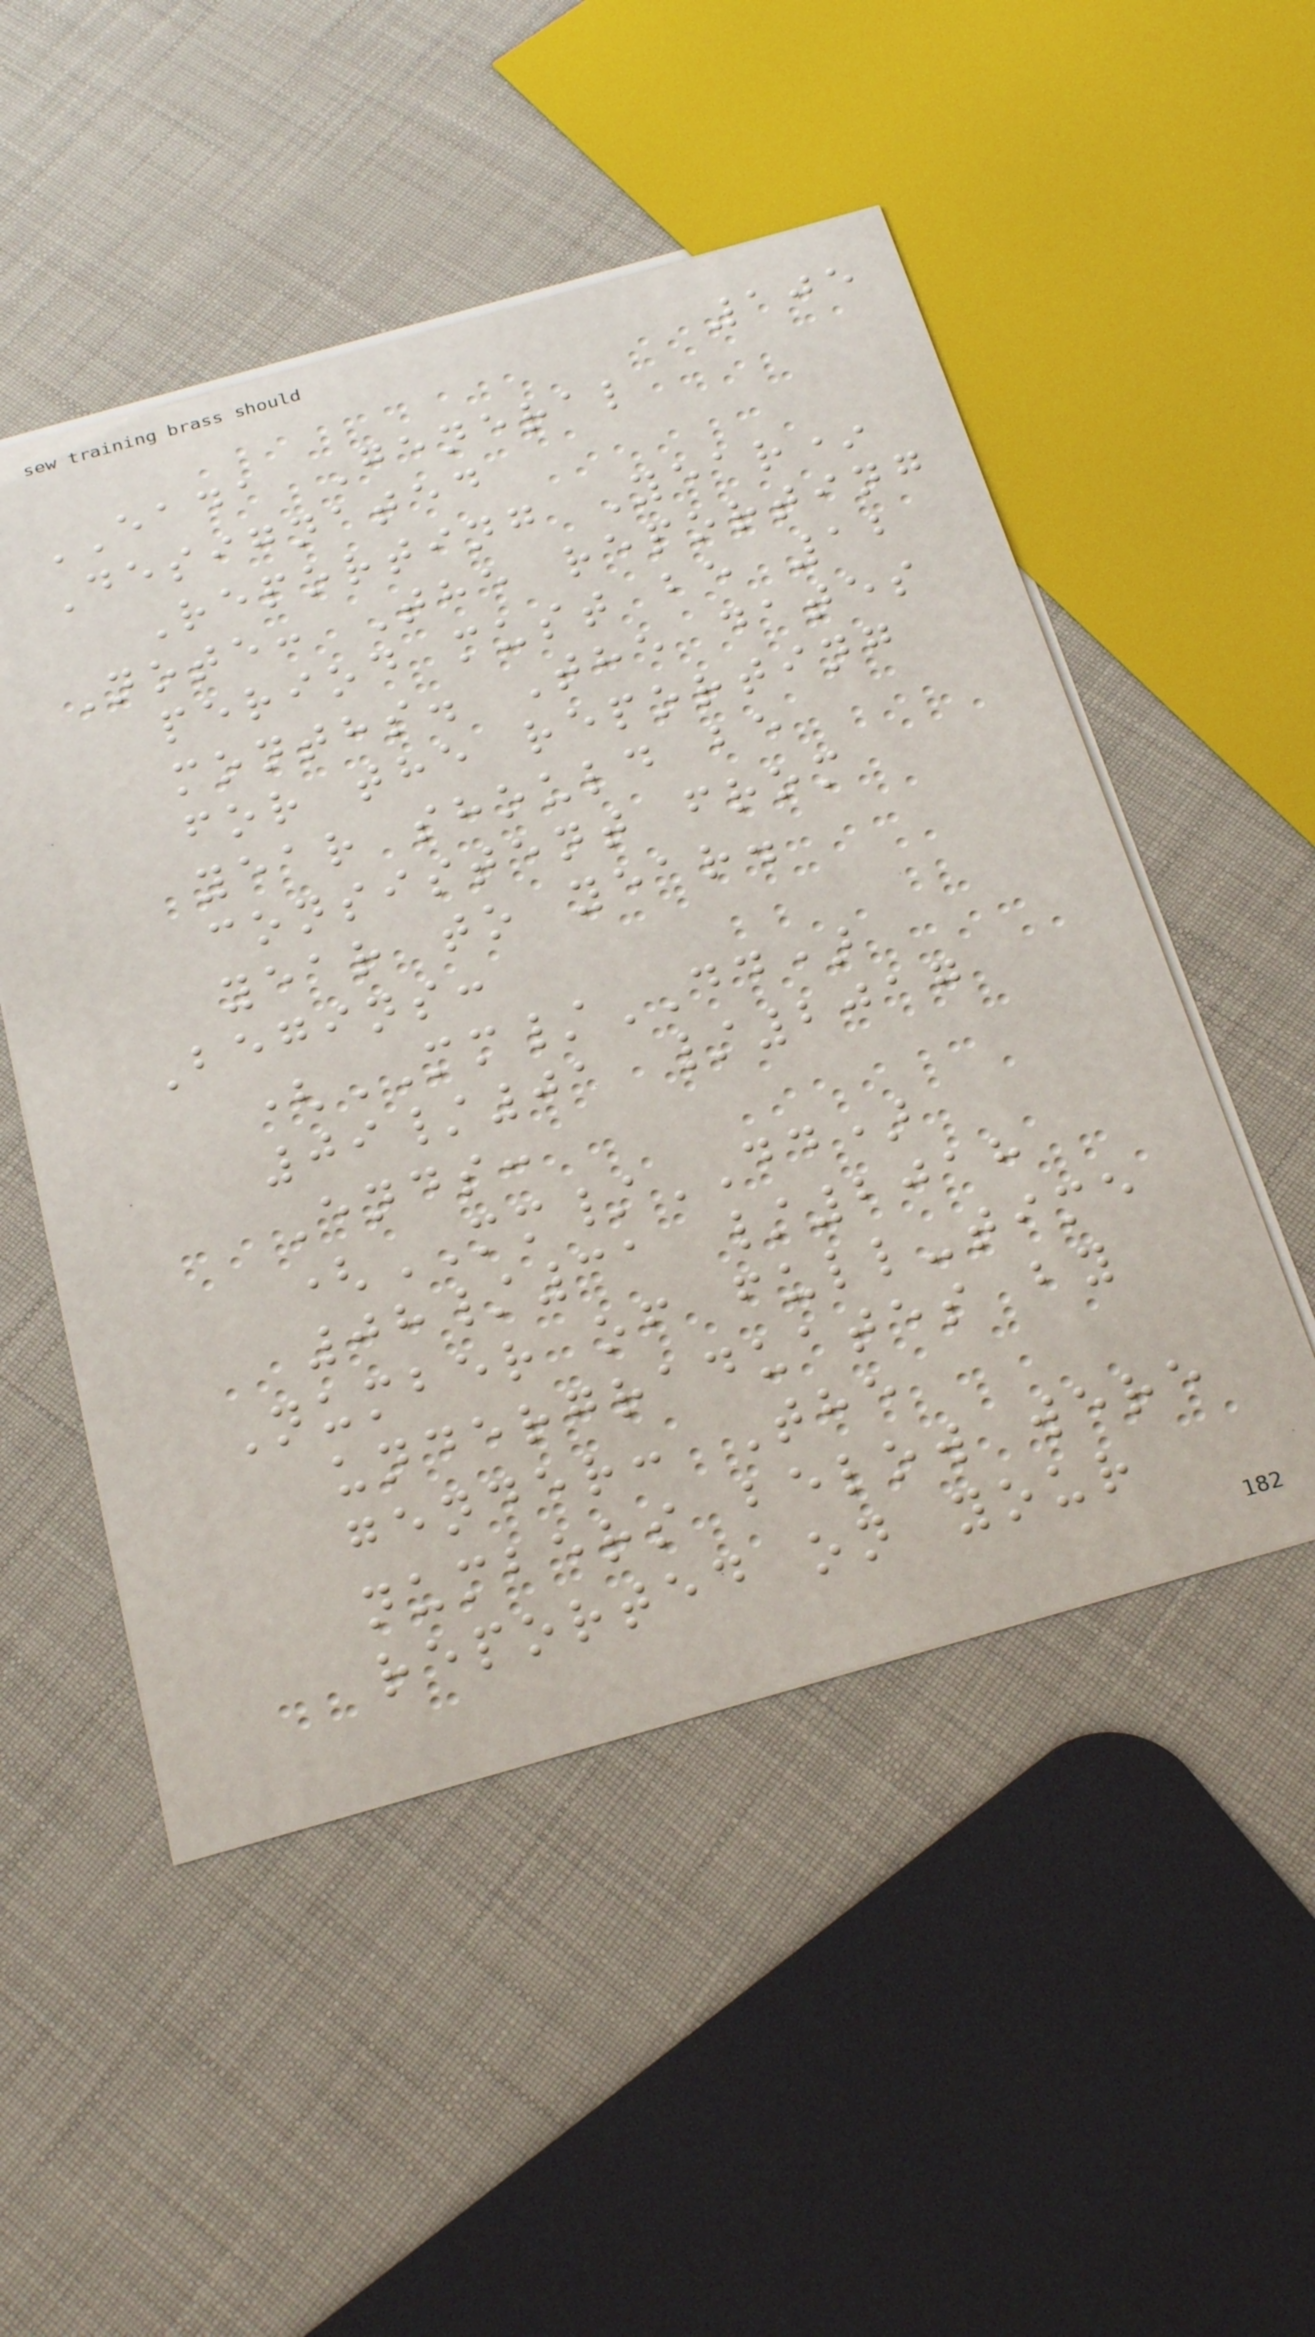105
EADA General
Designated
Reporting Year*
Note: The reporting
period must be 12
months. The dates
for the reporting
year should be
consistent from
year to year.
Begins:
(MM/DD)
09/01 /2017
Ends:
(MM/DD)
08/31 /2018
Number of full-time
undergraduates by
gender: The
numbers below were
reported on your
